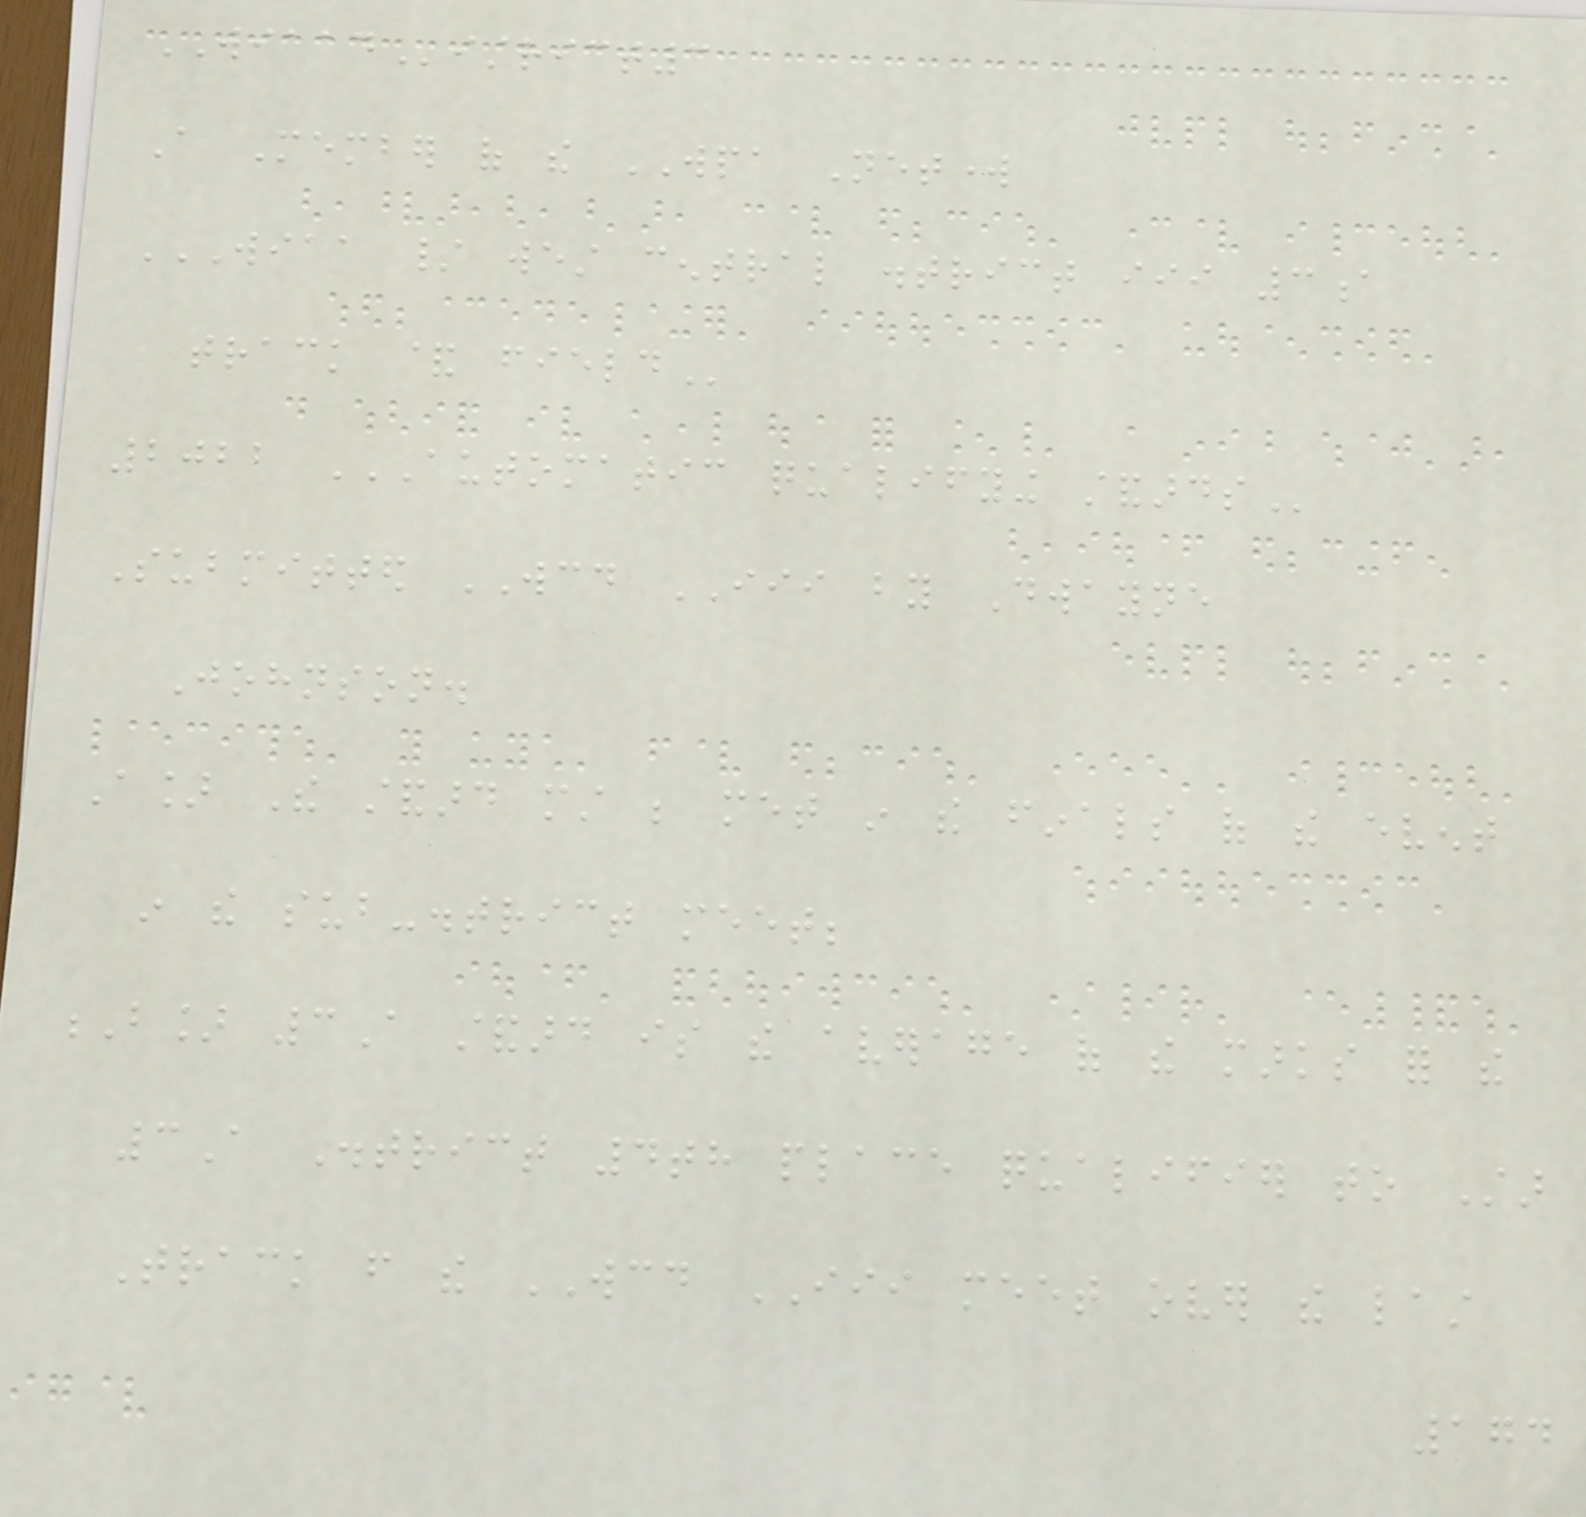WIAADistrict3
A Member of the WPA Network
WIAA / WEST CENTRAL DISTRICT III 3A
TRACK & FIELD
2022 AUTOMATIC QUALIFYING STANDARDS
Submitted WCD III by Dwayne
Johnson.
A] The standard must be met in the finals of the event
in the sub-district meet;
B] 3A standard is the average of the marks for the
3A District 4th place qualifier to Star
Track from the WCD III meet over the last
174
